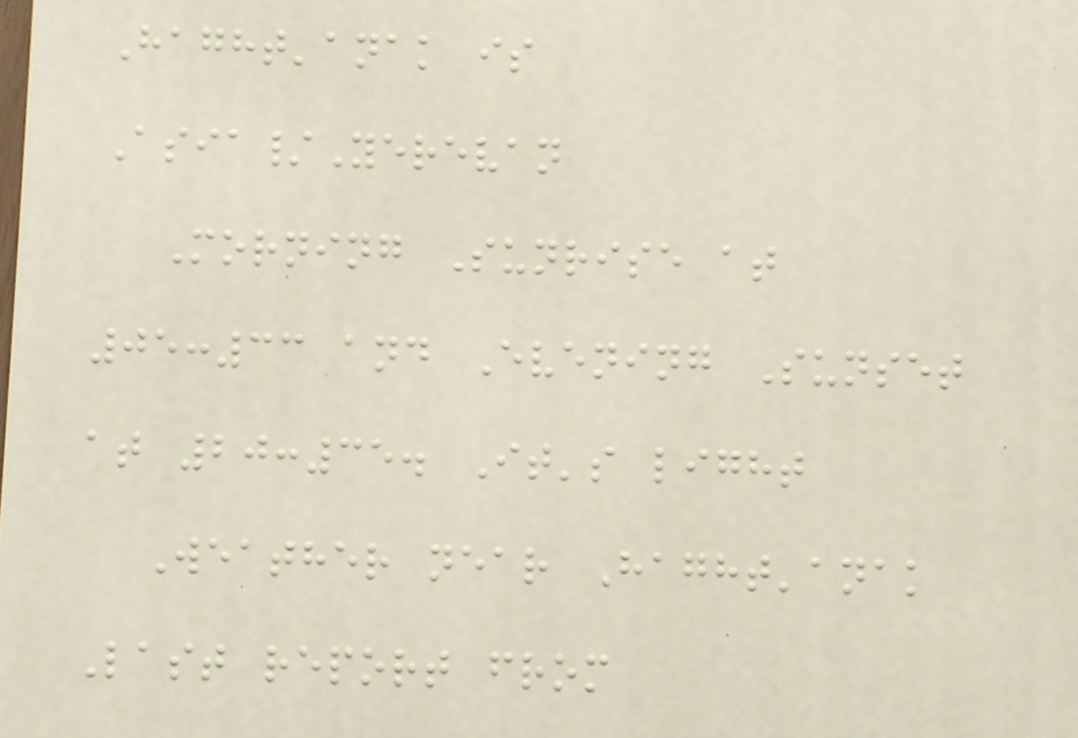Haght'anak is
Asia/Yerevan
Morning Sunrise at
05:33 and Evening Sunset
at 20:35. It's light
Weather near Haght'anak
Last report from
